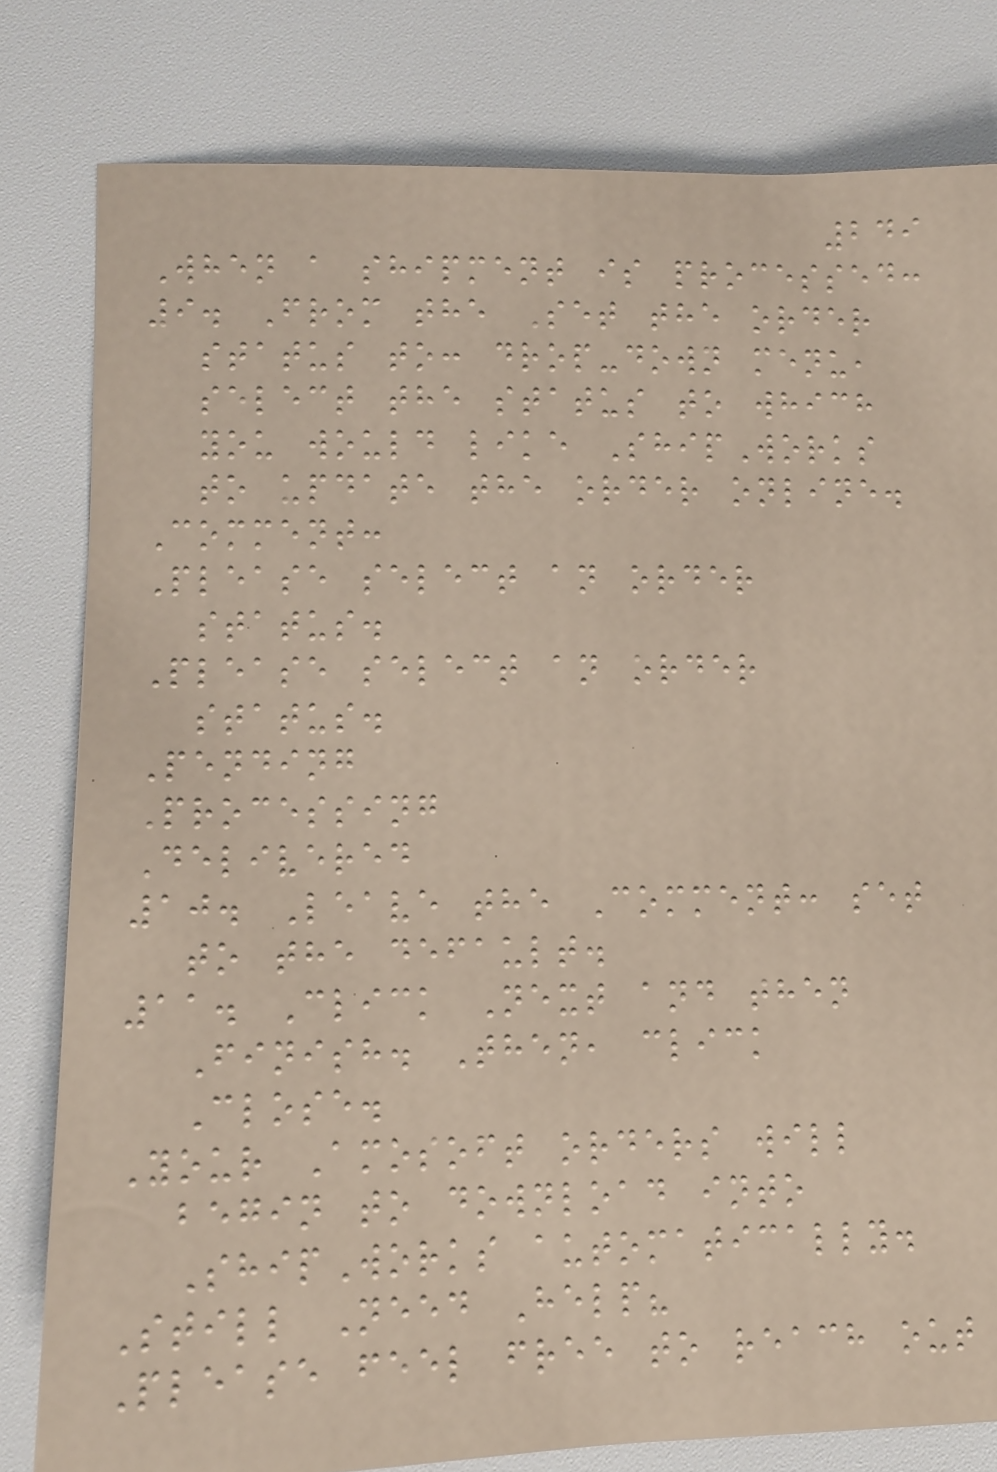249
When a shipment is processed:
9. From the Set the order
status to: drop-down menu,
select the status to which
you would like ShipWorks
to update the order online.
Comment:
Please select an order
status.
Please select an order
status.
Pending
Processing
Delivered
10. Leave the Comment: set
to the default.
11. Click Next and then
Finish. Then, click
Close.
Your Amosoft orders will
begin to download into
ShipWorks automatically.
Still Need Help?
Please feel free to reach out
